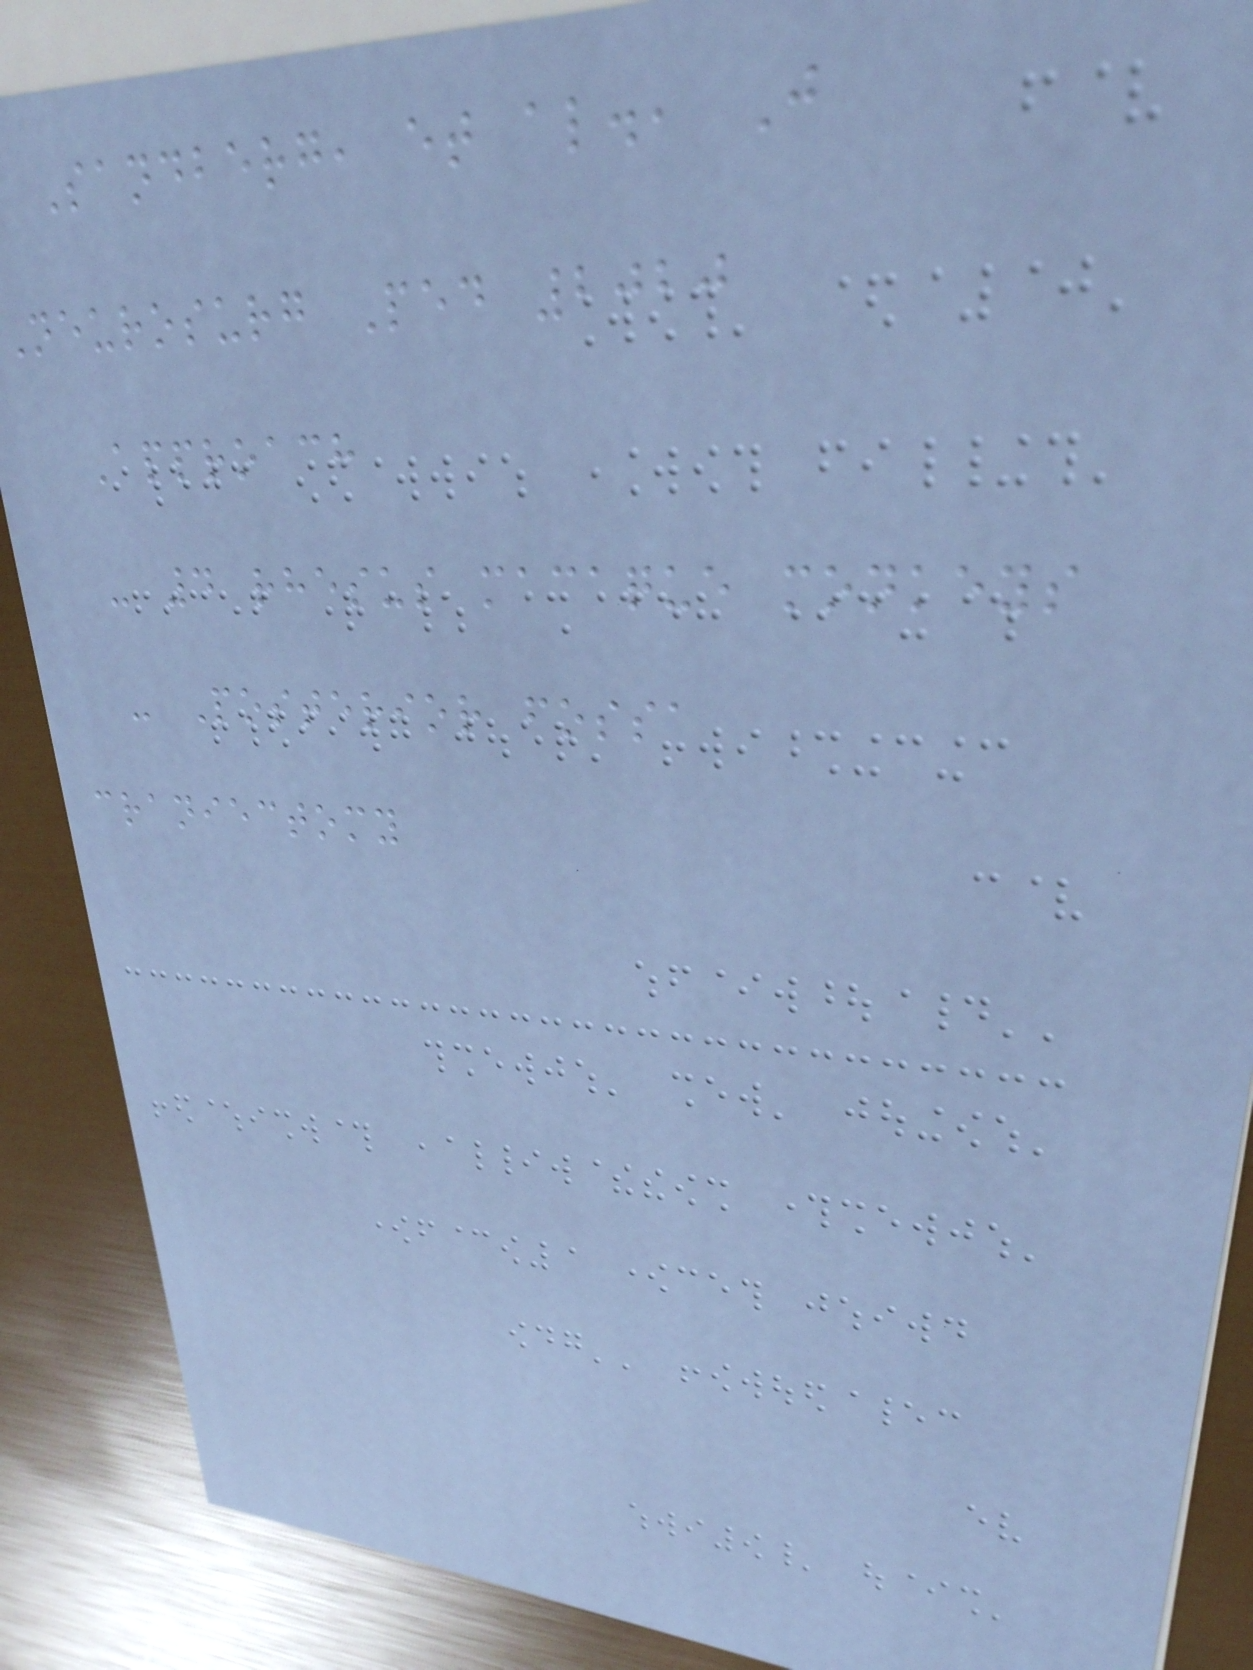Sandberg, et al., J
neurosurg Ped 2020
Approach
- 4 rhesus macaque monkeys
- Posterior fossa
craniectomy
